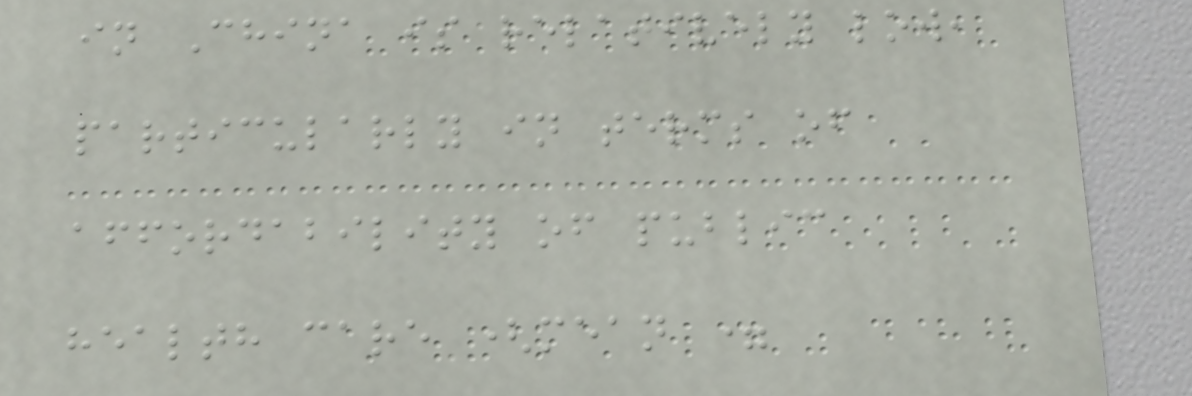in China is relatively low,
particularly in terms of
affordability of public
health care (mean =
